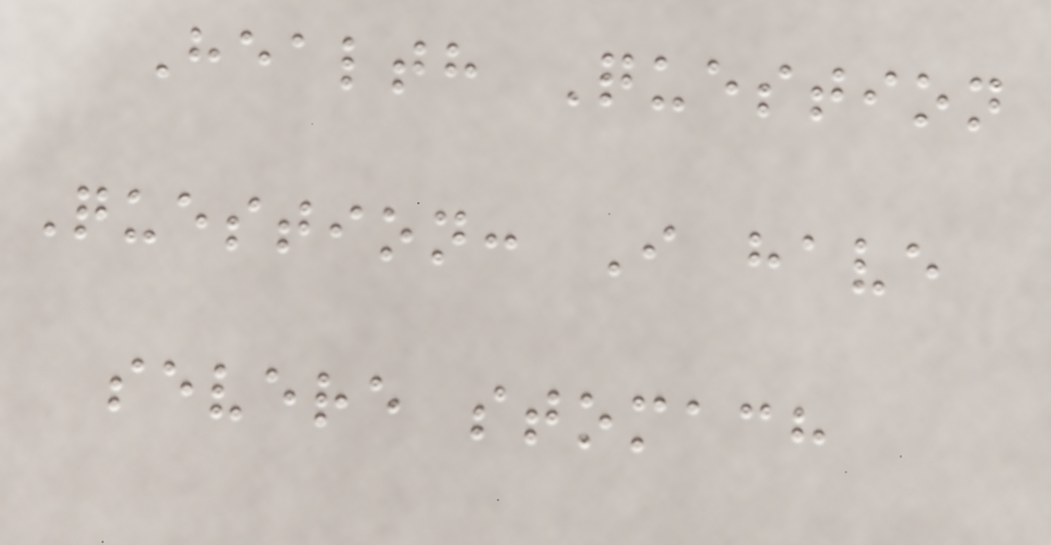Health Question
Question: I have
severe stomach
